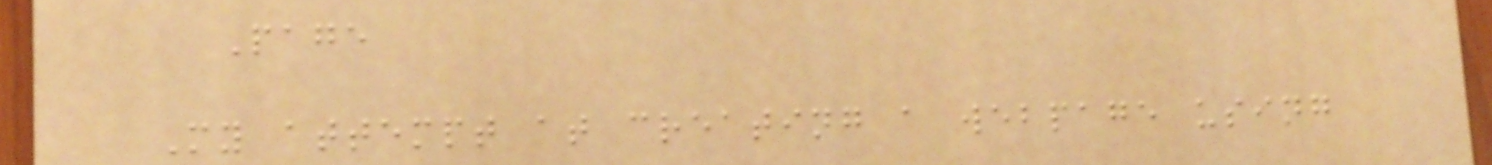Page
My attempt at creating a webpage using
